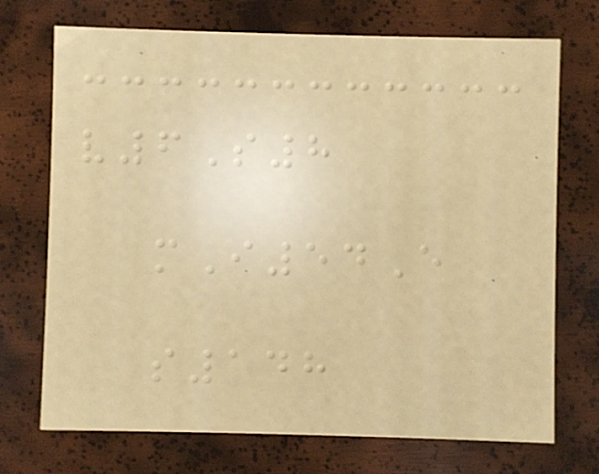v6S8
mI54E
s148
